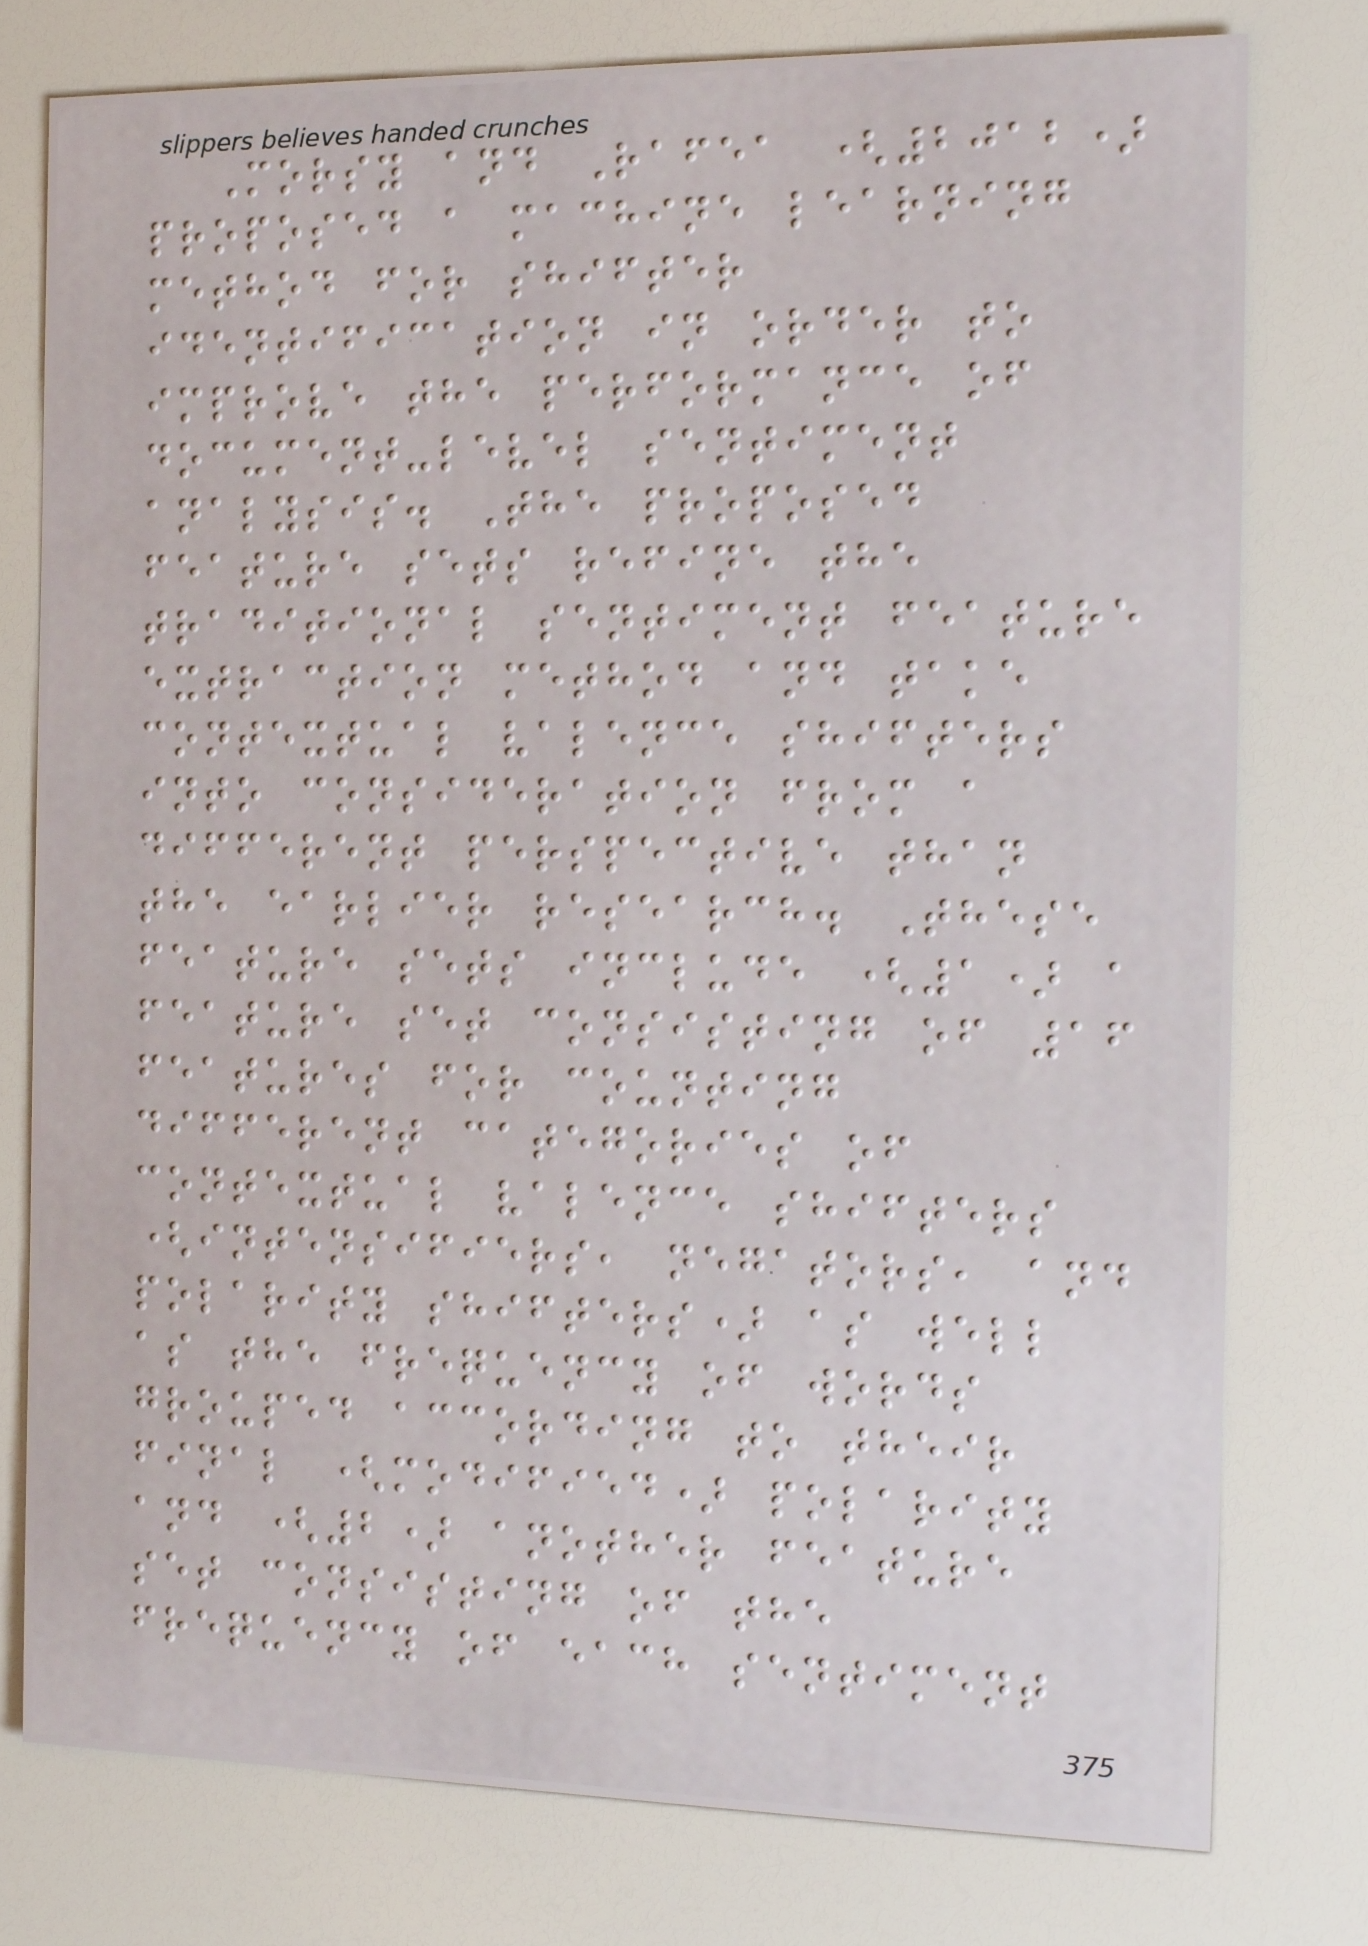Morsy and Rafea (2012)
proposed a machine learning
method for shifter
identification in order to
improve the performance of
document-level sentiment
analysis. The proposed
feature sets refine the
traditional sentiment feature
extraction method and take
contextual valence shifters
into consideration from a
different perspective than
the earlier research. These
feature sets include (1) a
feature set consisting of 16
features for counting
different categories of
contextual valence shifters
(intensifiers, negators, and
polarity shifters) as well
as the frequency of words
grouped according to their
final (modified) polarity
and (2) another feature
set consisting of the
frequency of each sentiment
